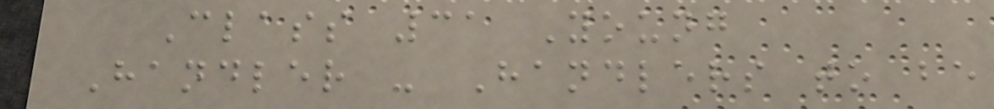Class 31 Young
Handler - Handlers to be
